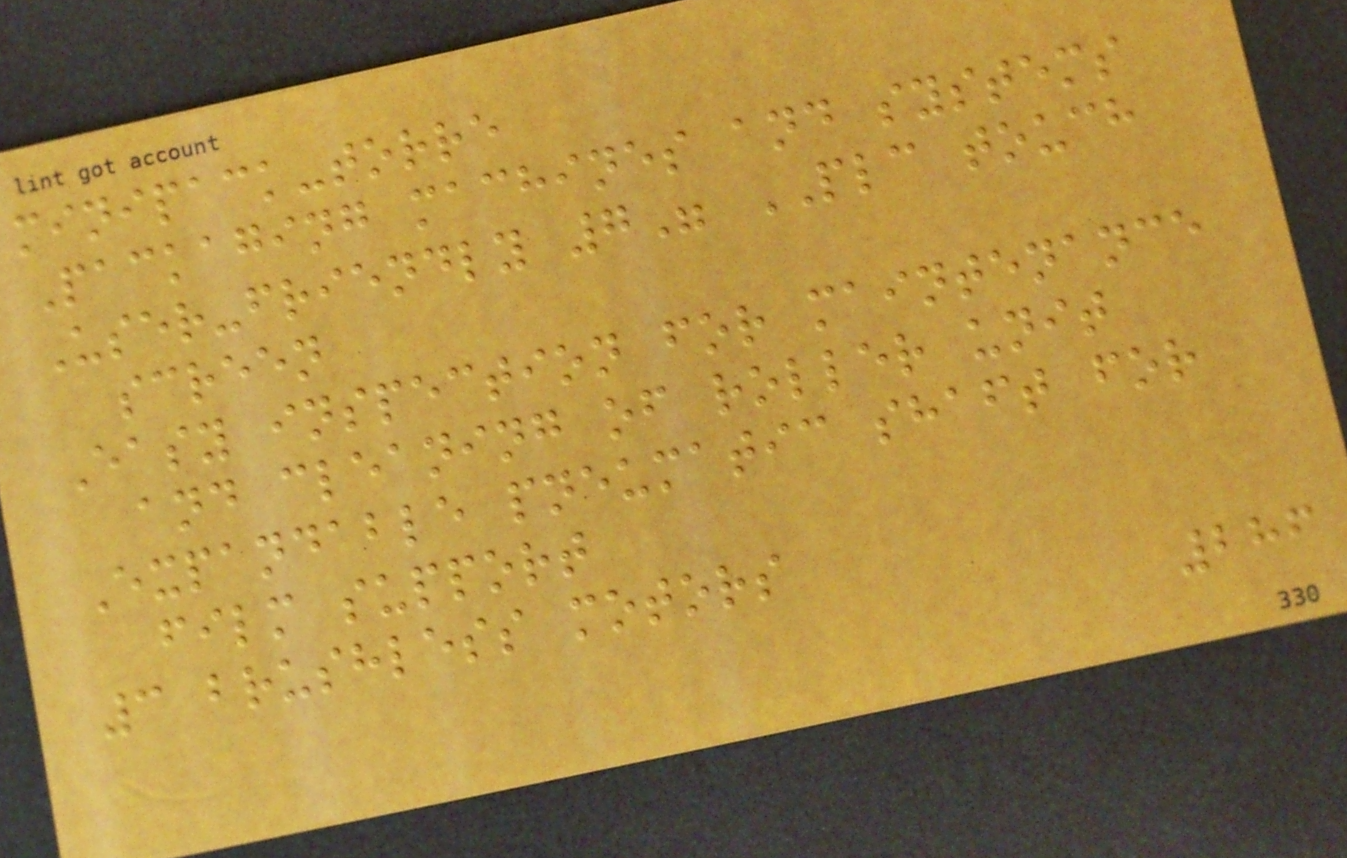minipack-torre
Packaging machines and systems
User-friendly 7" PLC touch
screen
Easy inspection for maintenance
and cleaning of roller unit
Expandable pneumatic shaft for
film support
3 brushless motors
286
